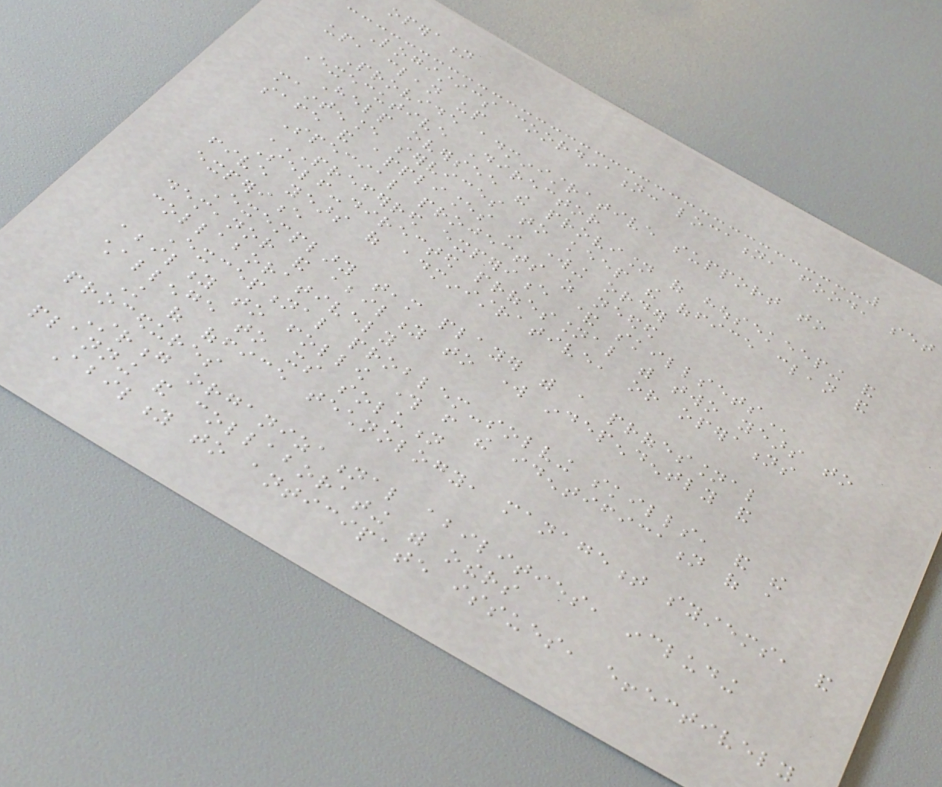operation
Logistics coordination: location, food, set
up, clean up
Provide administrative support to
Executive Director
Help oversee the provision of housekeeping and
maintenance services to keep the office clean and
safe and appliances in working order
Special projects as needed
PREFERRED EXPERIENCE & SKILLSETS
Self-directed professional with two years to
five years of administrative, or operations
experience
Exemplary team player with a professional
demeanor and ability to work independently and
collaboratively
Exceptional problem-solving skills, and the
ability to follow through from the identification of a
challenge to its solution
Knowledge of office technology, management systems, and
procedures
Strong organizational abilities, including
planning and collaborating with others
Ability to anticipate issues, effectively
